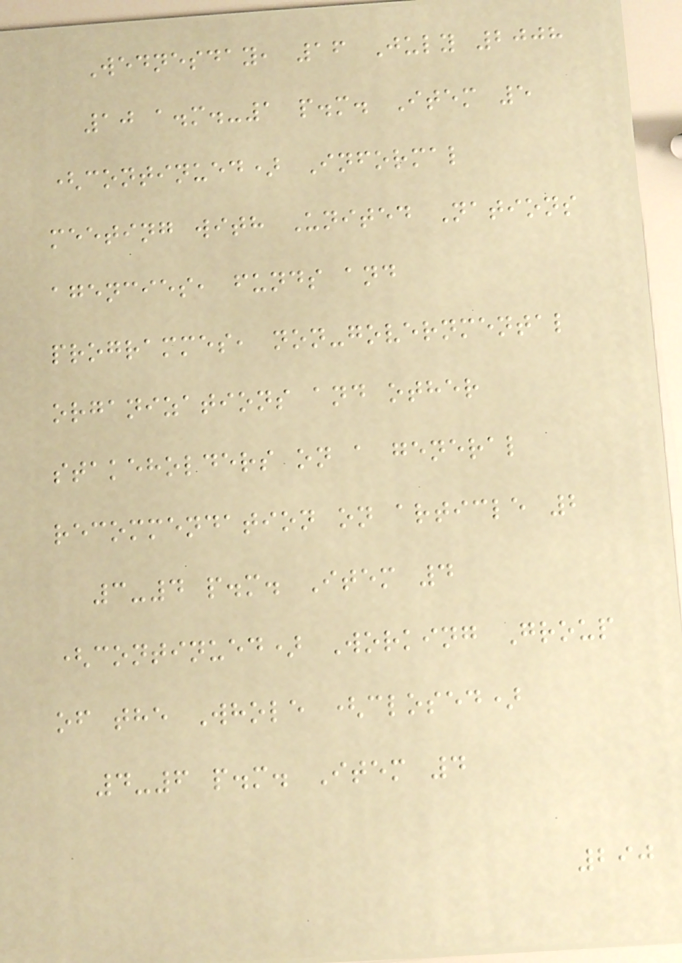Wednesday, 16 July 2008
10 a.m.-1 p.m. Item 5
(continued) Informal
meeting with United Nations
agencies, funds and
programmes, non-governmental
organizations and other
stakeholders on a general
recommendation on article 2
3-4 p.m. Item 4
(continued) Working Group
of the Whole (closed)
4-6 p.m. Item 4
290
